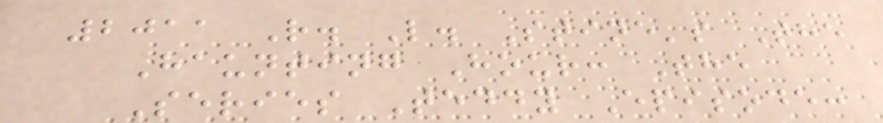2011 R. L. Stine's The
Haunting Hour: The
Series Teddy Episode:
